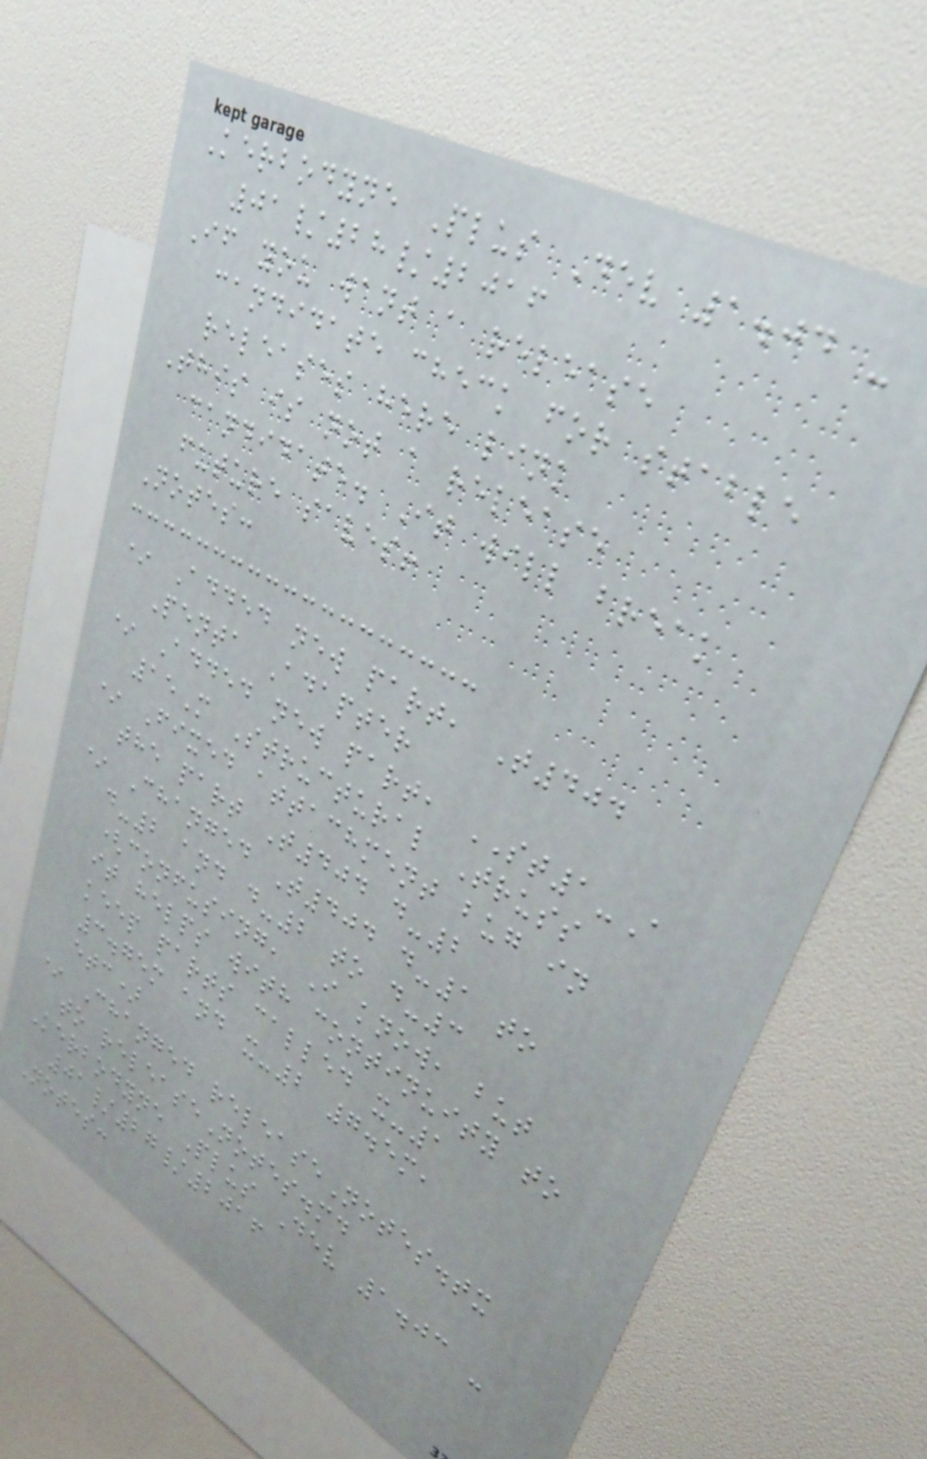Kerbodyne Plus Dev 1.04 -
01/28/2016
If you want a release
candidate check for stable
releases here link
This is not a release
candidate. It will break
future saves!
Notes:
* Added new part, T404
Penta Adapter
* Added new part, ST1-A
15M Structural Truss
* Fixed attachment bug in
the part T404 d-2
* Changed T404 d-1 to
d-2 and d-2 to d-3
(confusing, I know, but
it helps with continuity to
keep parts called x-1
3.75m and x-2 7.5m,
etc)
* Changed releaseNotes.tx
to releaseNotes.md
Kerbodyne Plus Dev 1.03 -
01/27/2016
Notes:
